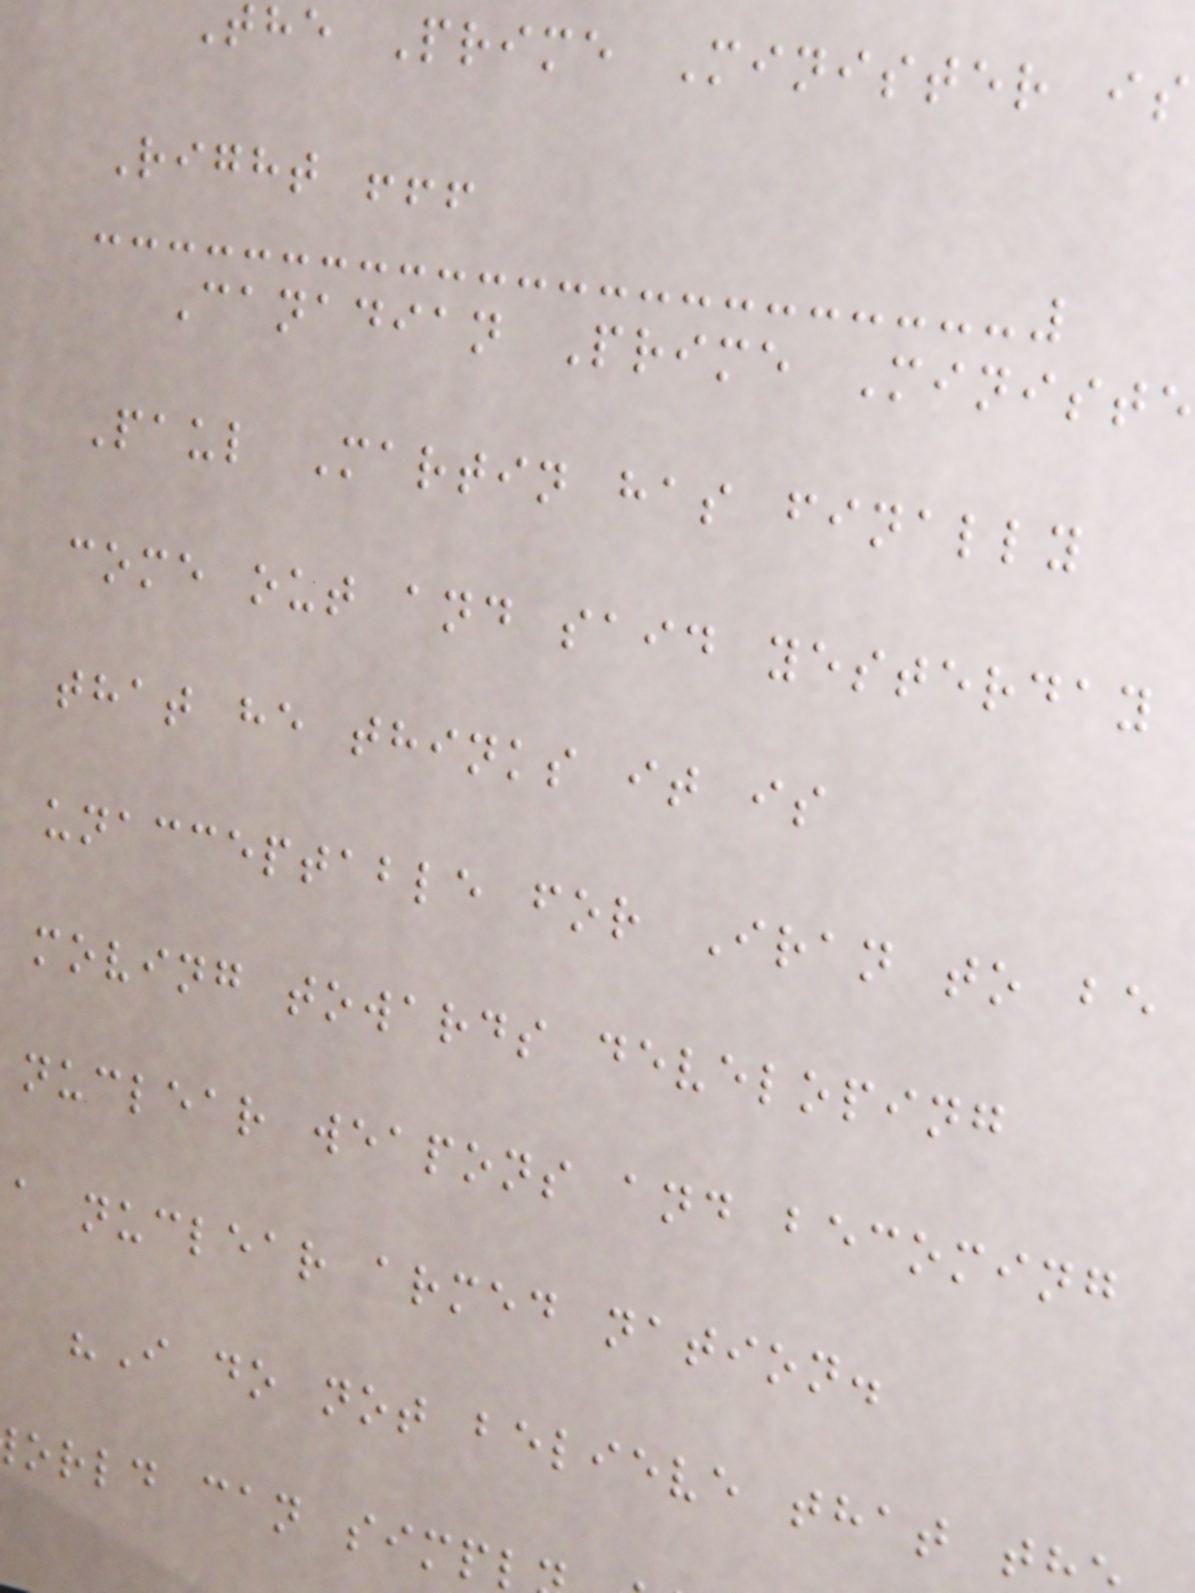the Prime Minister is
Right !!!
Canadian Prime Ministe
Paul Martin has finally
come out and said yesterday
that he thinks it is
unacceptable for Iran to be
moving towards developing
nuclear weapons and becoming
a nuclear armed nation.
"I do not believe that th
orld can simp
